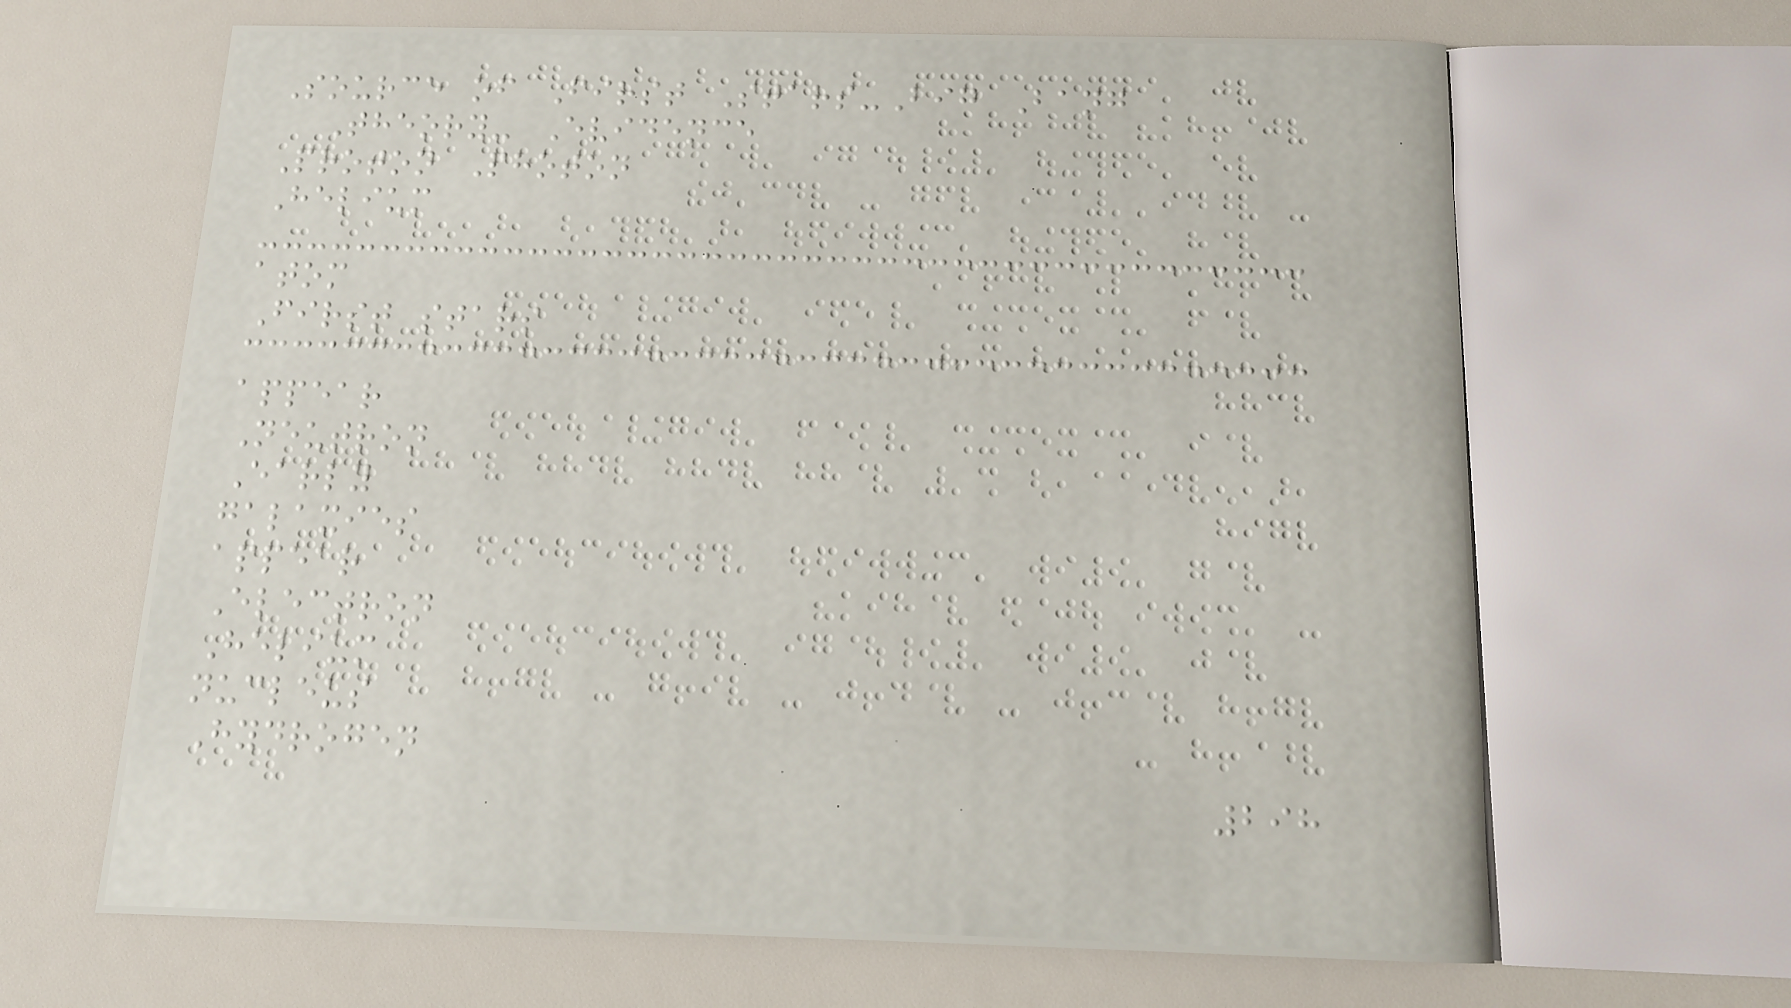Source of First Stars-Big Bang
Theory- Evidence
Proton Photon
Helium
atom
First stars
appear
Neutron
Early
galaxies
appear
Electron
Helium
nucleus
Hydrogen
298
